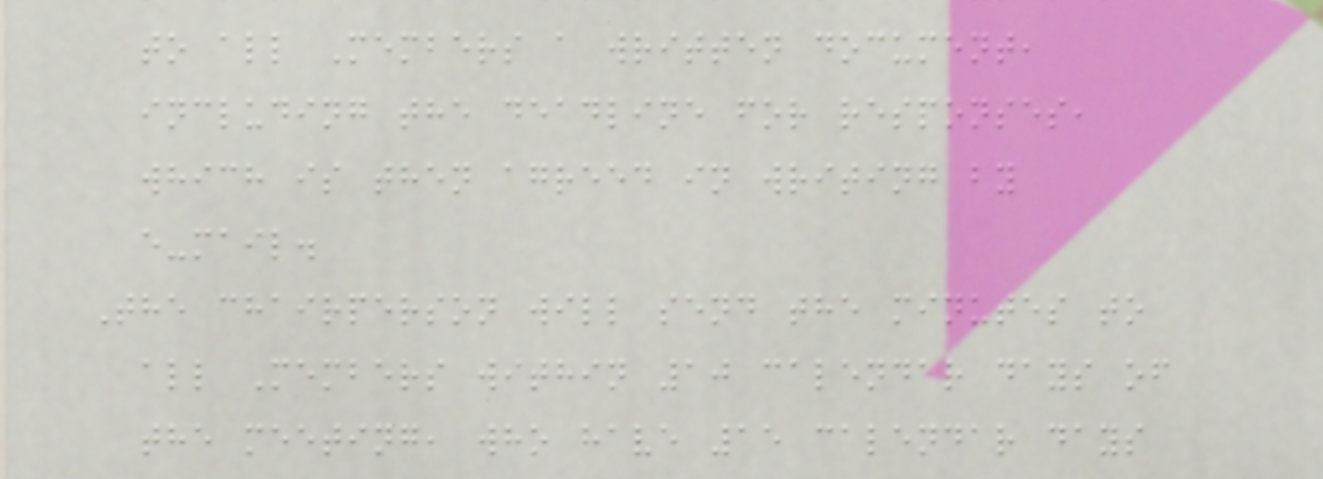to all Members a written document,
including the deadline for responses,
which is then agreed in writing by
e-mail.
The chairperson will send the minutes to
all Members within 10 calendar days of
the meeting, who have 15 calendar days
